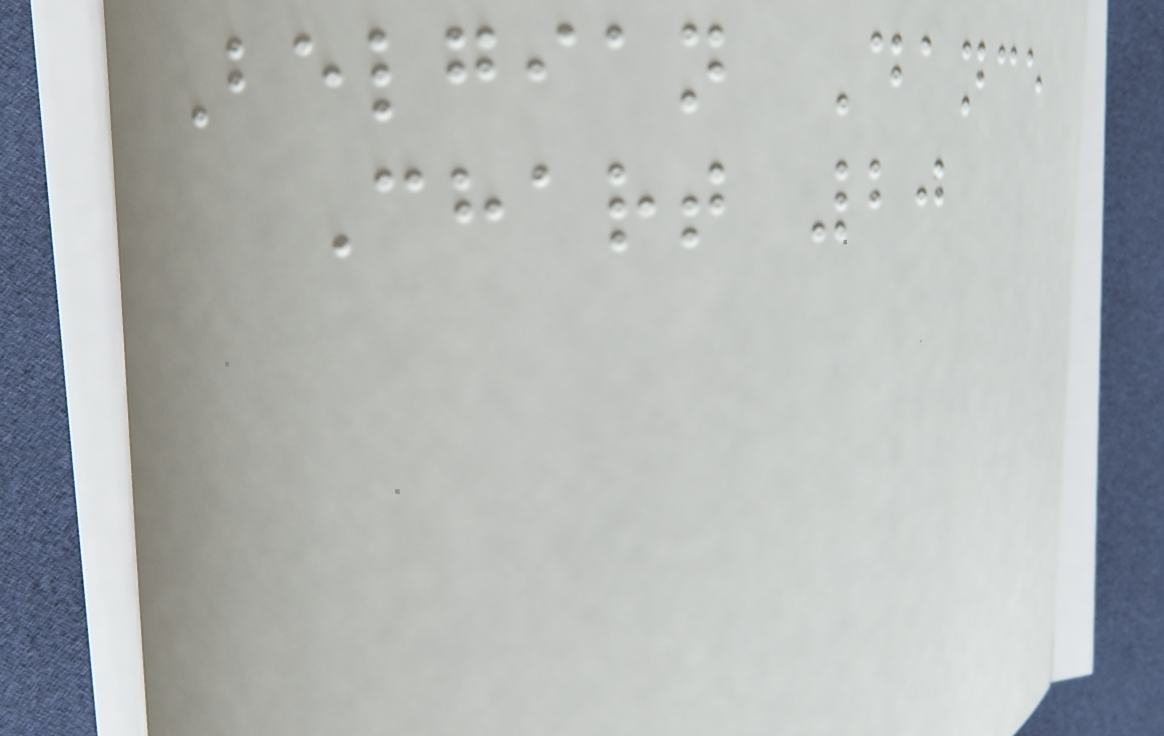Belgian Dance
Chart 20
